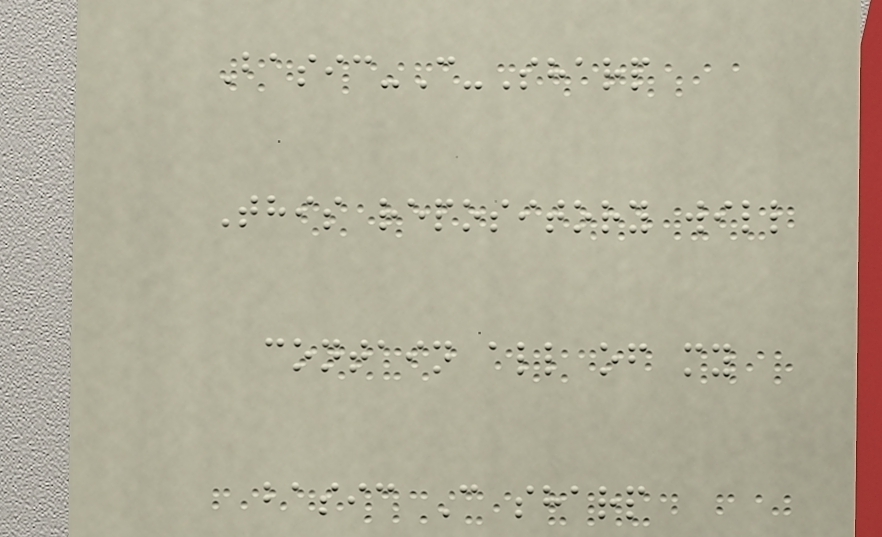Basic-C-Sharp
This repository will
contain all of my
basic C sharp
